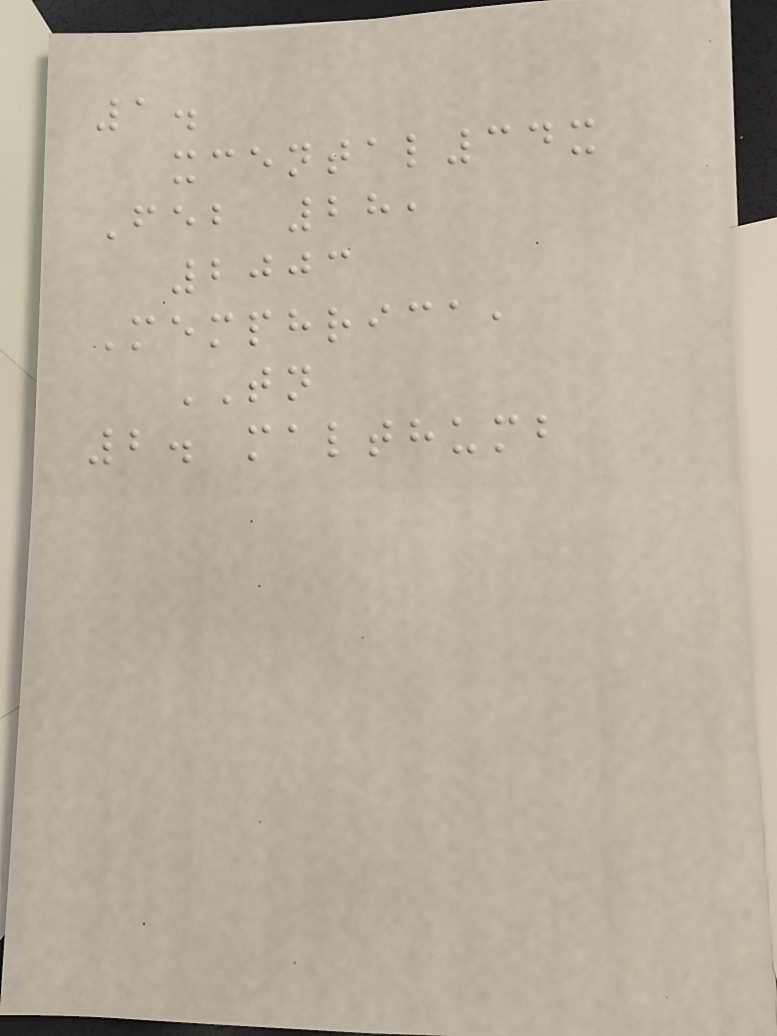1.
xcental34x
Feb 28,
2003
Memphrica,
TN
2. malthumb
